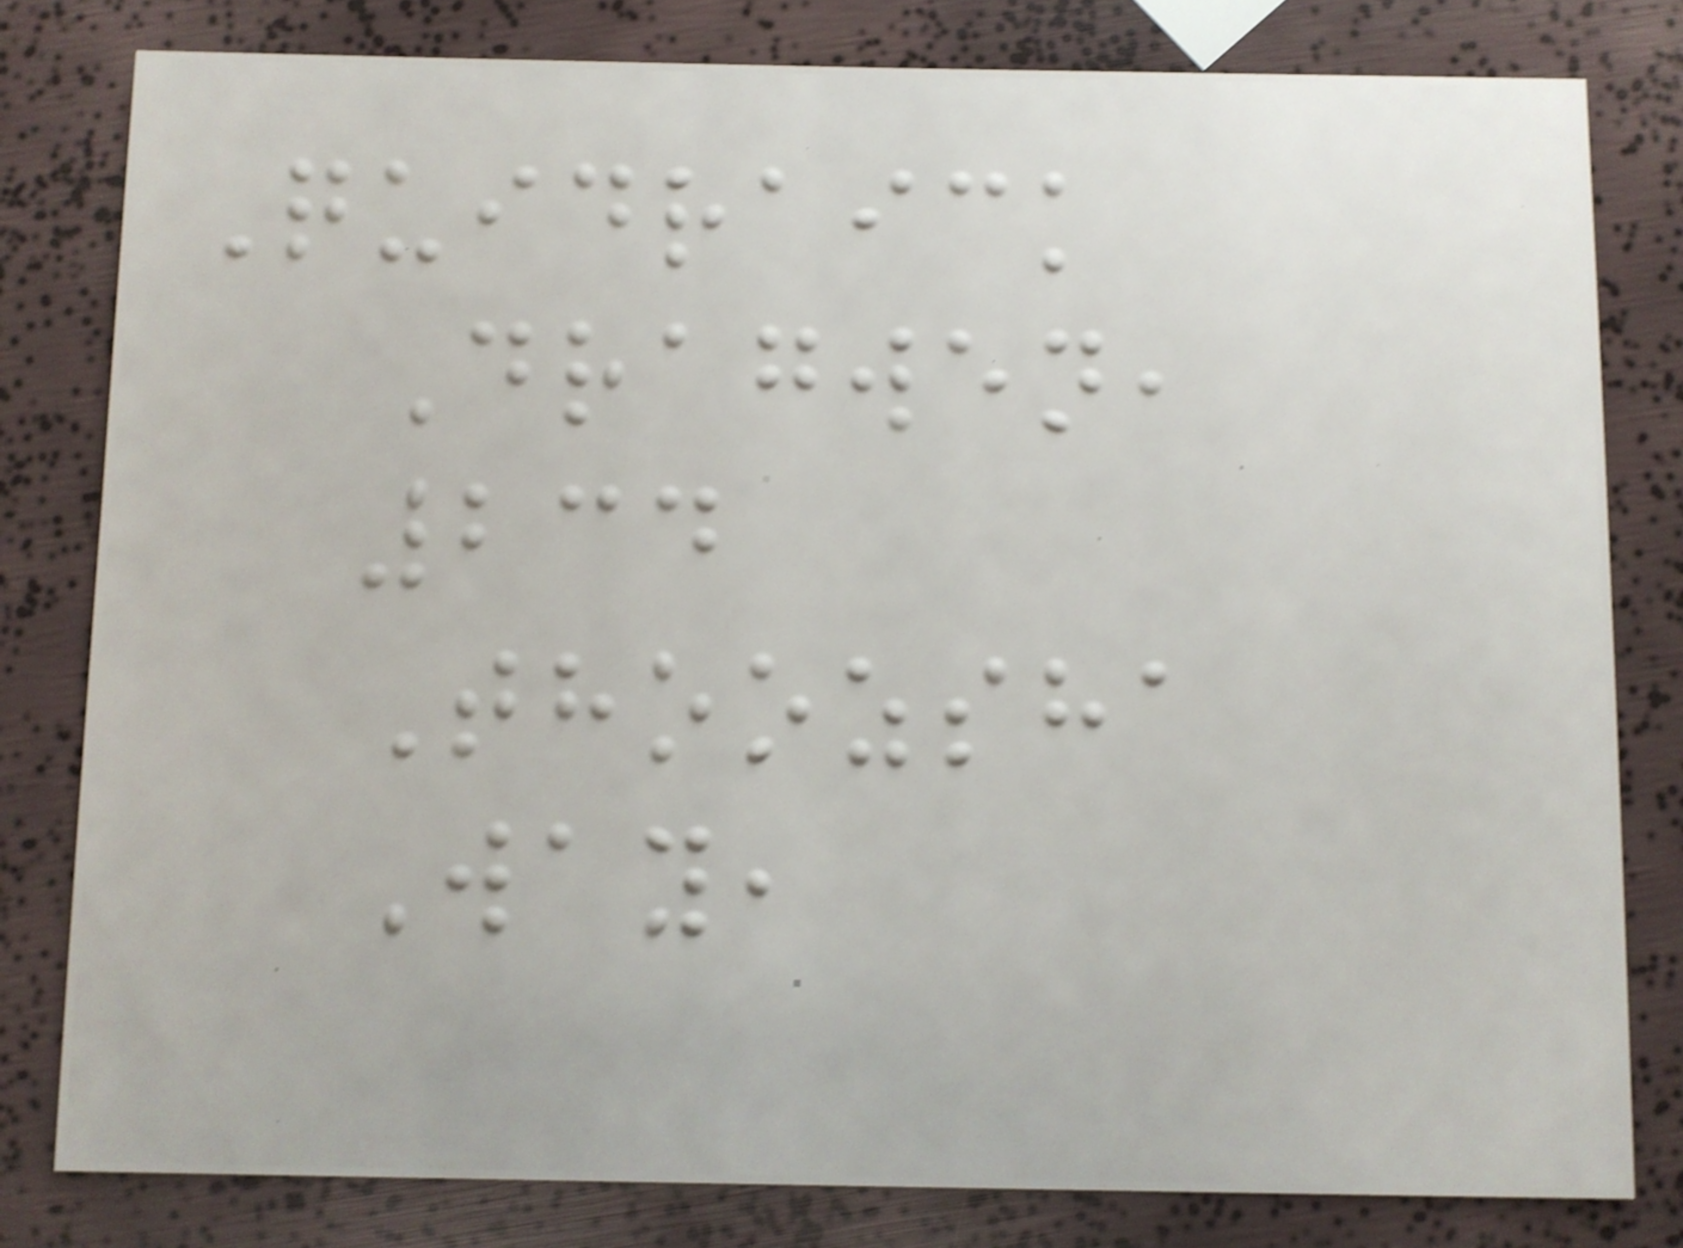Quidraick
Dragwen,
234
Thoozsha
Way,
